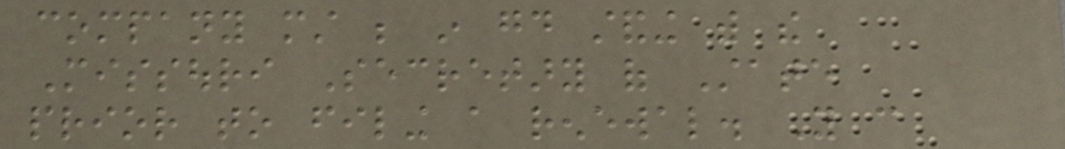company must be in good standing with the
Missouri Secretary of State
prior to filing a renewal. You can
